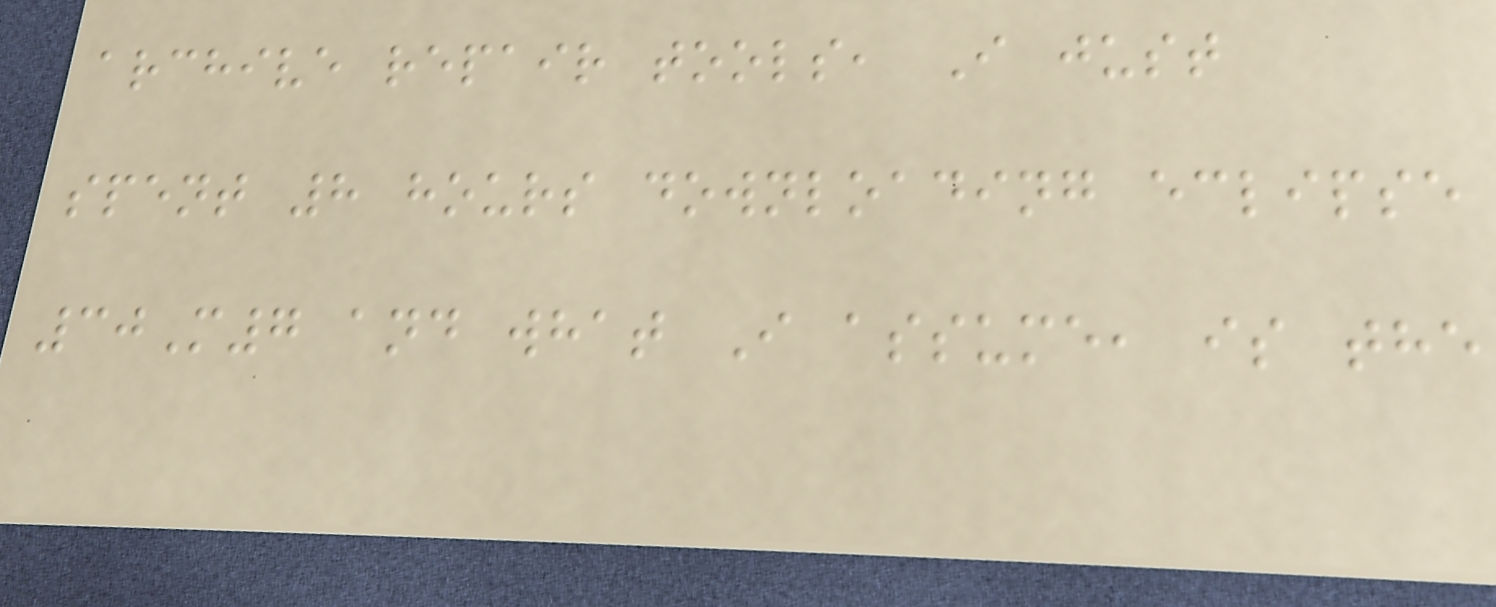archive repair tools, I just
spent 8 hours downloading eclipse
30M7 and what I assume, is the
